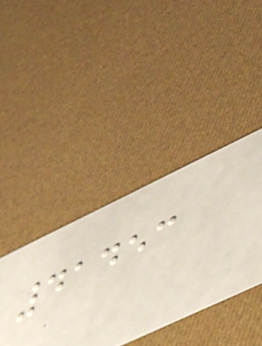41453
